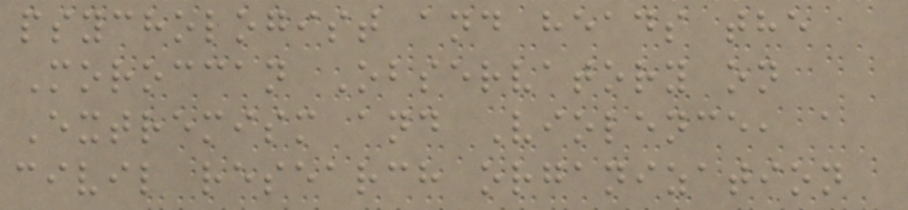psychologist and heads the
Moroccan Observatory on
Extremism and Violence, a
civil research organization
